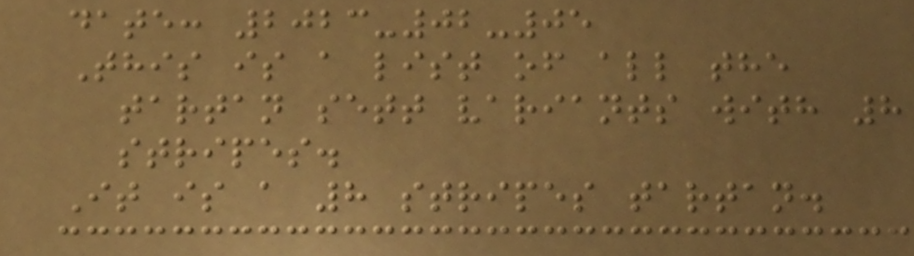date: 2023-02-05
This is a list of all the
tartan sett variants with 8
stripes.
It is a 8 stripes tartan.
